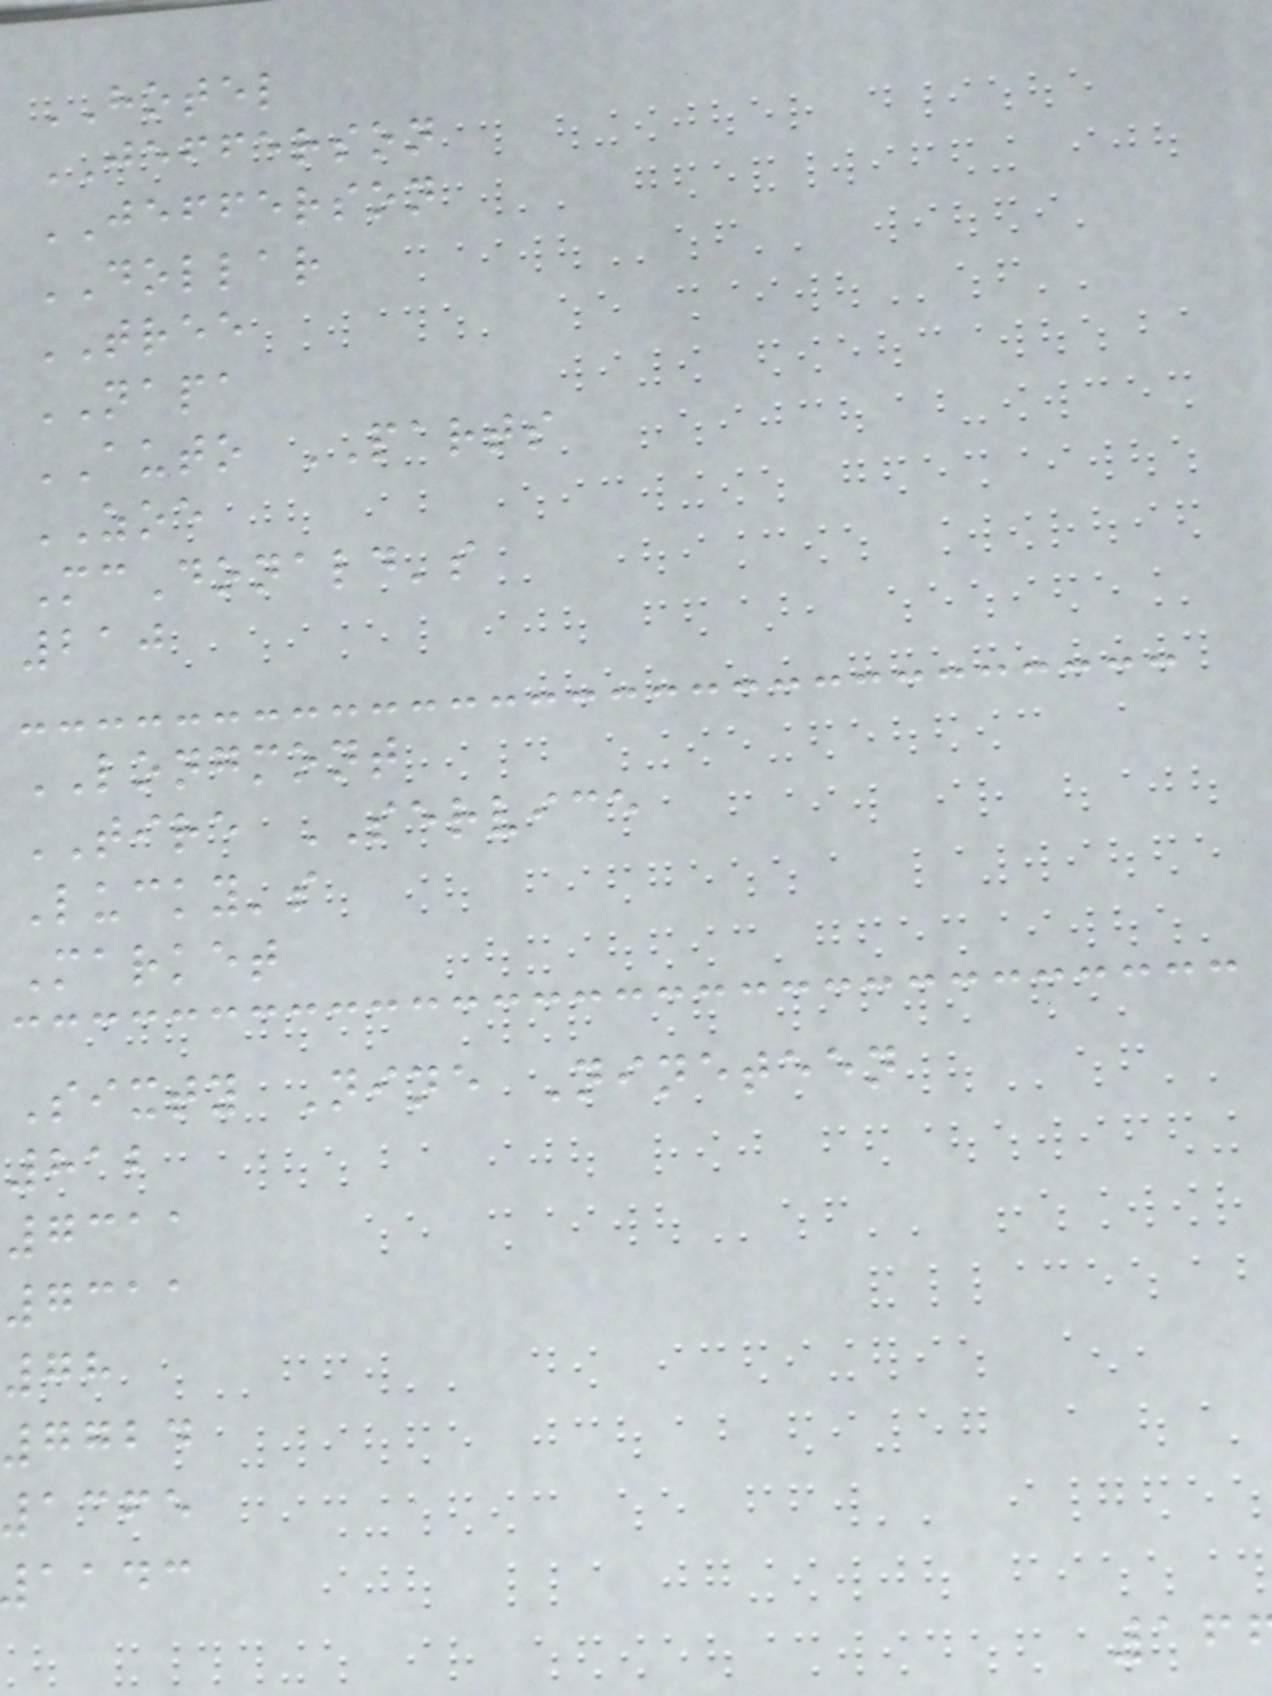HOTEL
JEFFERSON
JEFFERSON
DOLLAR
TREE
NAPA
AUTO PARTS
ZOE
McDonald's
210
LONGMONT
TIRE SERVICE
Lucky's
Market
Sixty Nine Nineteen
812
7311
7311
78
7724
1365
aadc
